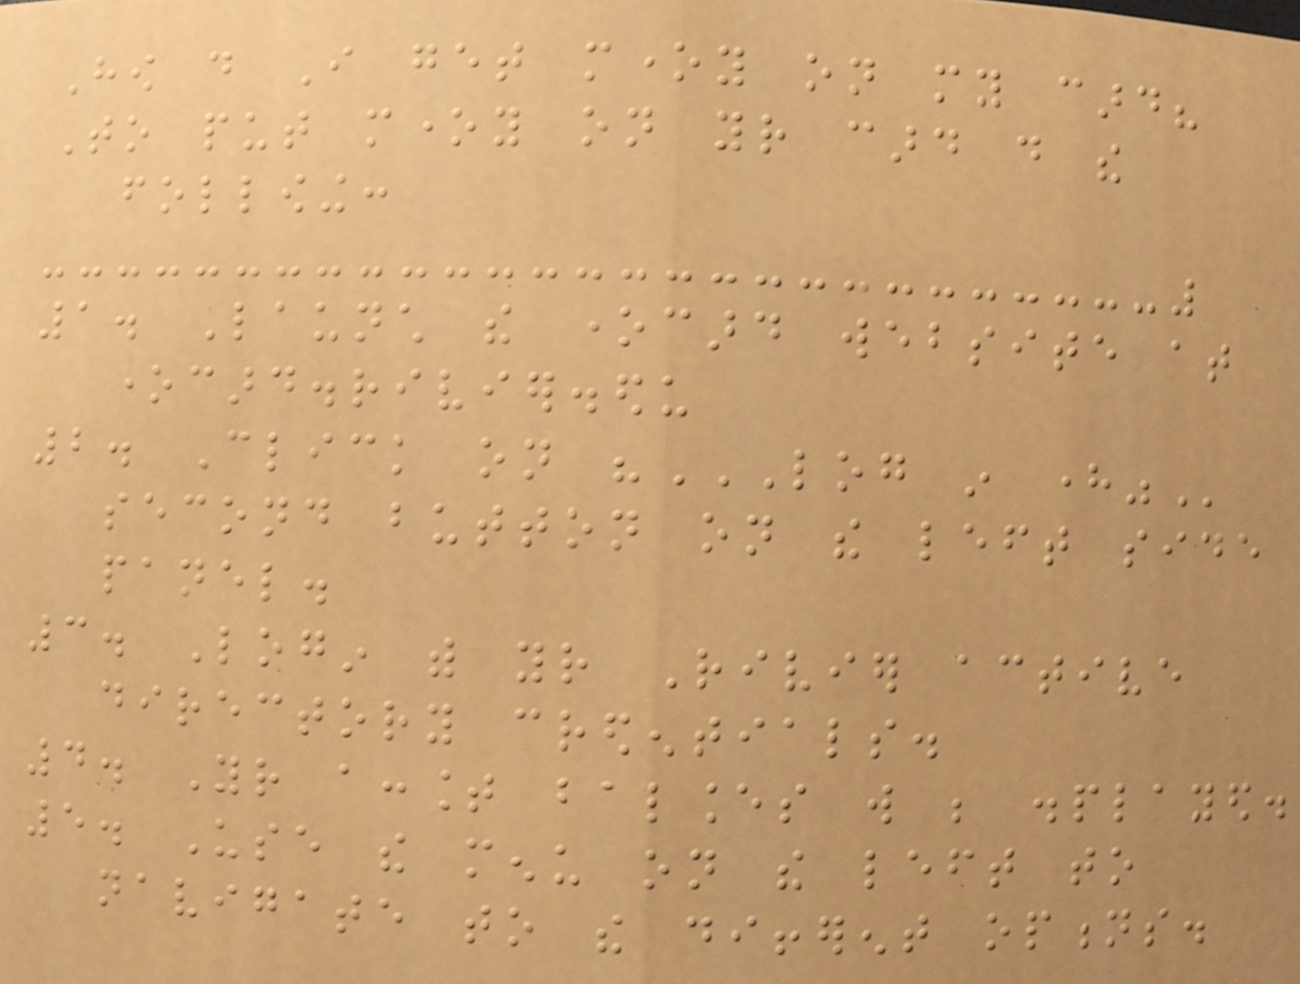How do I get money on my card?
To put money on your card do the
following:
1. Launch the onecard website at
onecard.rivier.edu
2. Click on "LOG IN HERE"
second button on the left side
panel.
3. Login with your Rivier active
directory credentials.
4. Your account balances will be displayed.
5. Use the menu on the left to
navigate to the different options.
